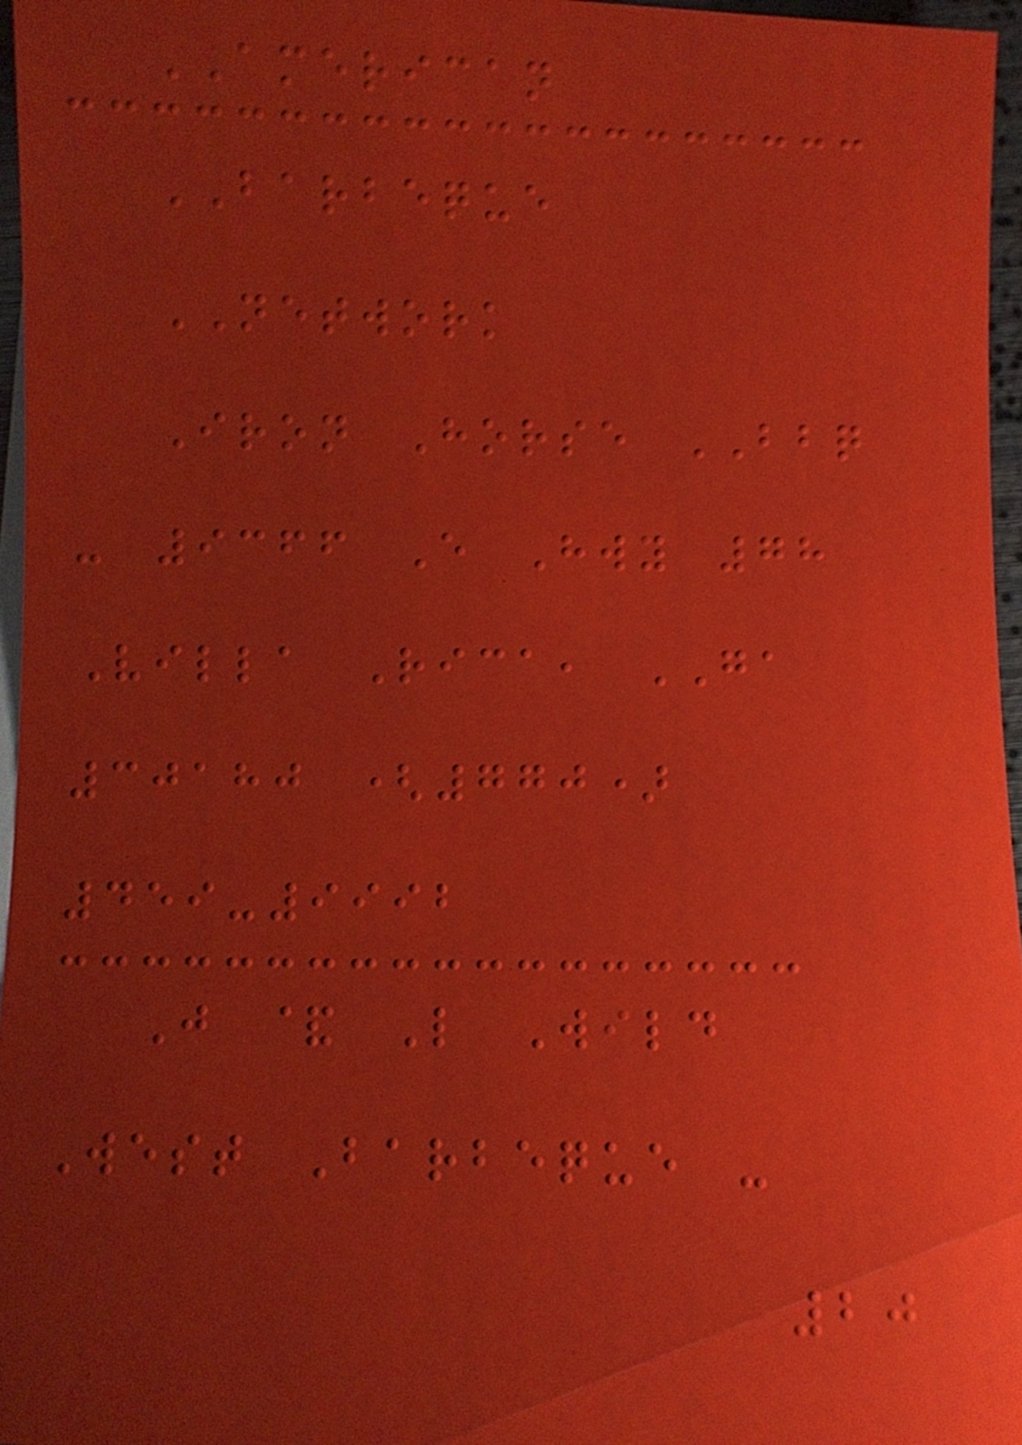AMERICAN
BARBEQUE
NETWORK
Iron Horse BBQ
- 9366 E Hwy 78
Villa Rica, GA
30180 (770)
459-9992
J & L Wild
West Barbeque -
20
